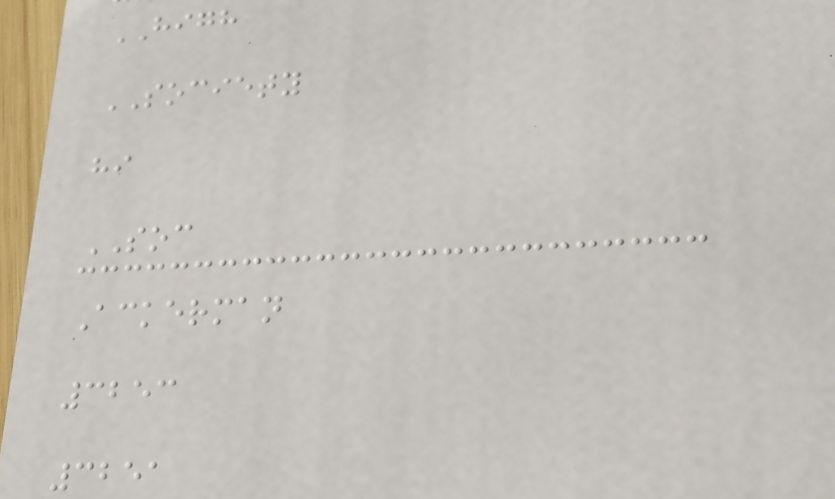HIGH
SOCIETY
hi
SOC
Ackerman
3253
3251
